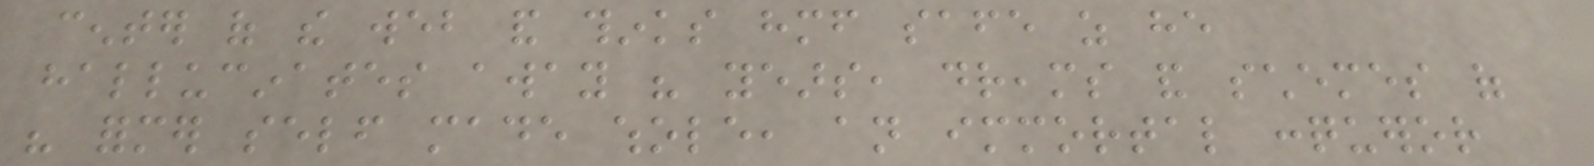center of the web and thinks himself safe as he
hallucinates away his years, dreams and schemes of
his former self made whole, an immortal conqueror
